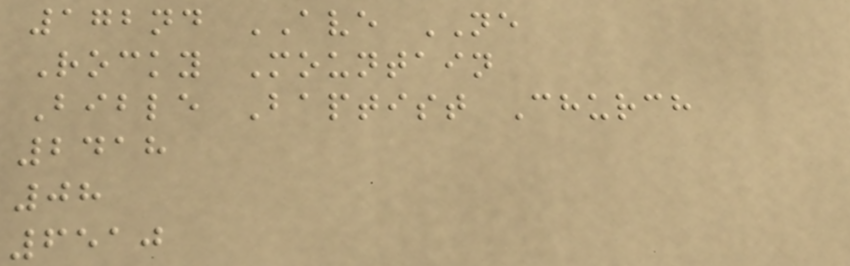172nd AVE NE
Rocky Mountain
Bible Baptist Church
2418
08
6510
